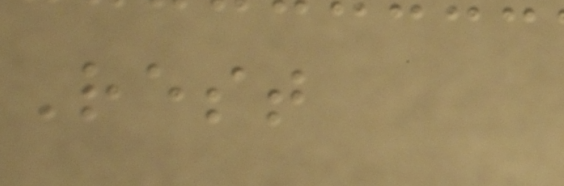Rest
